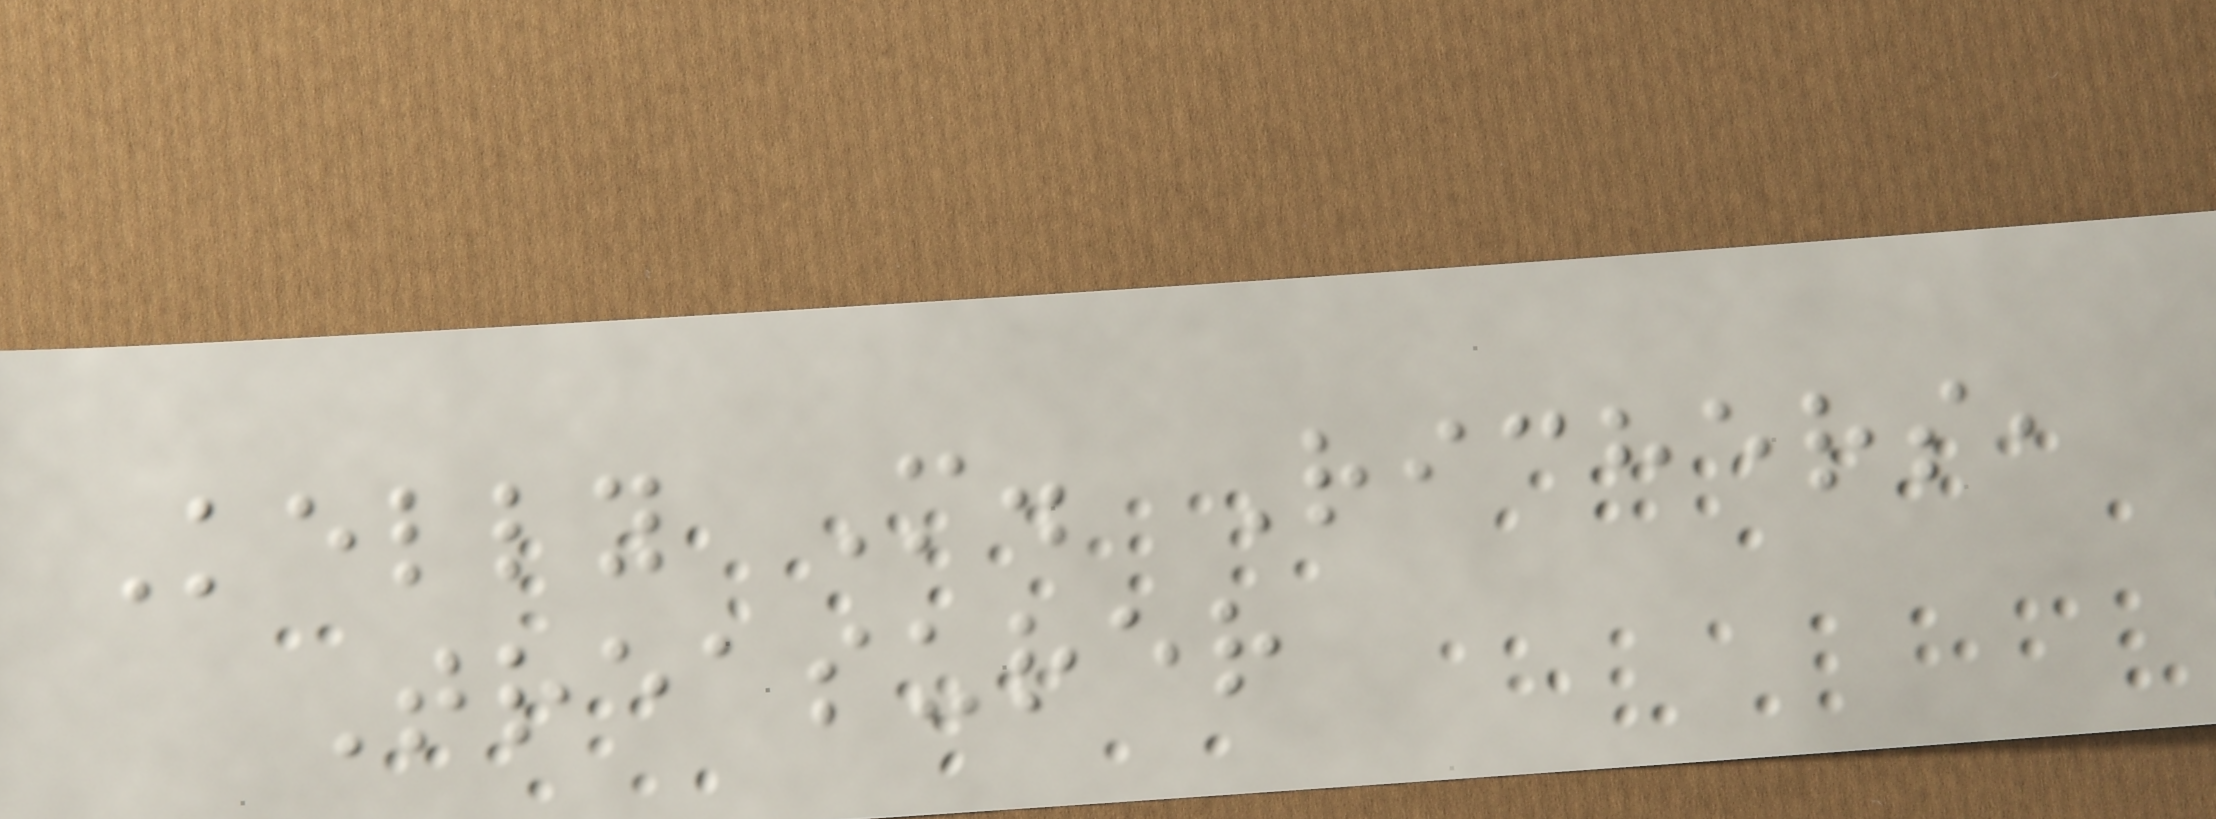Kelly M. Richers,
Treasurer
